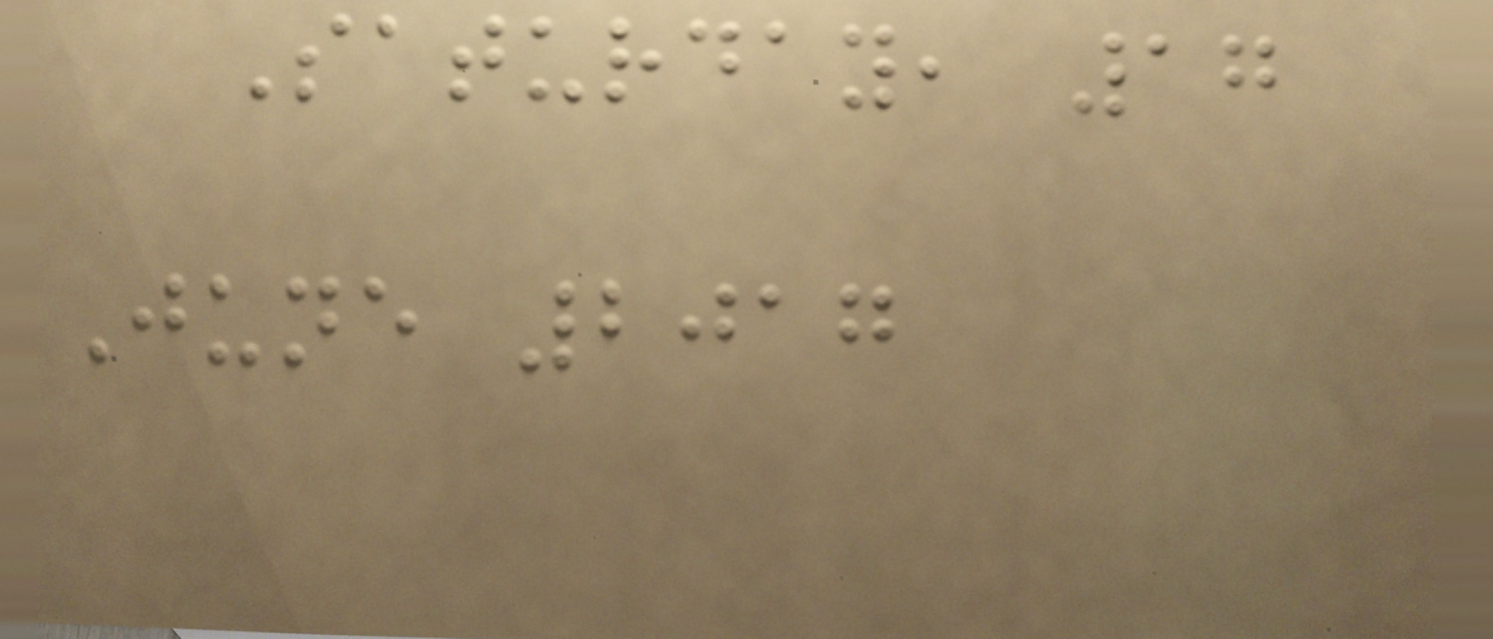Saturday, 17
June 2017
